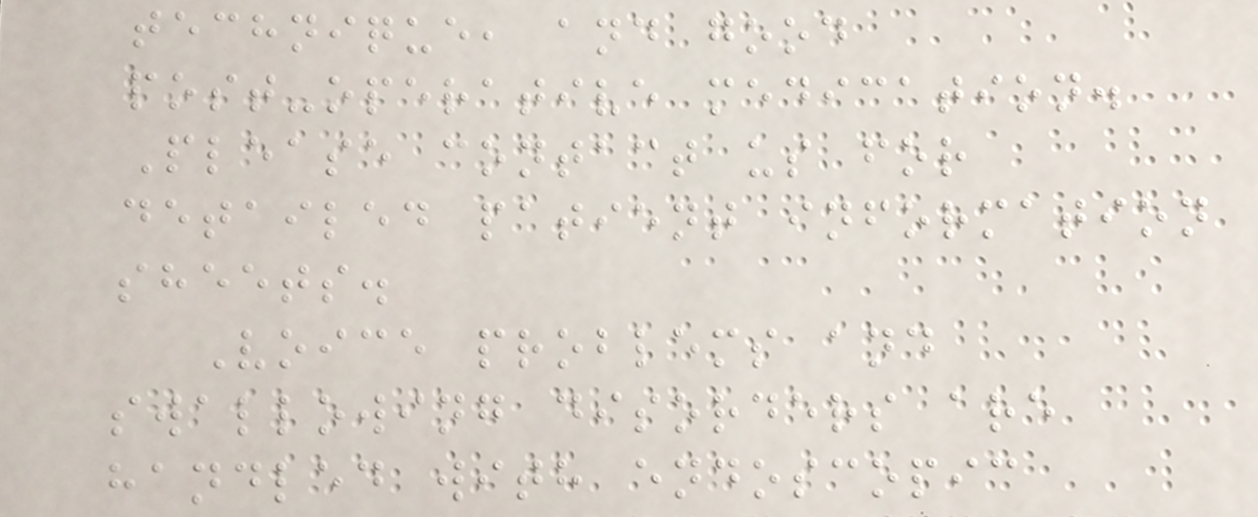technique, and good
post-operative medication.
Please contact us for
detailed patient information
sheets.
Voice problems and
swallowing disorders are
handled with endoscopic
